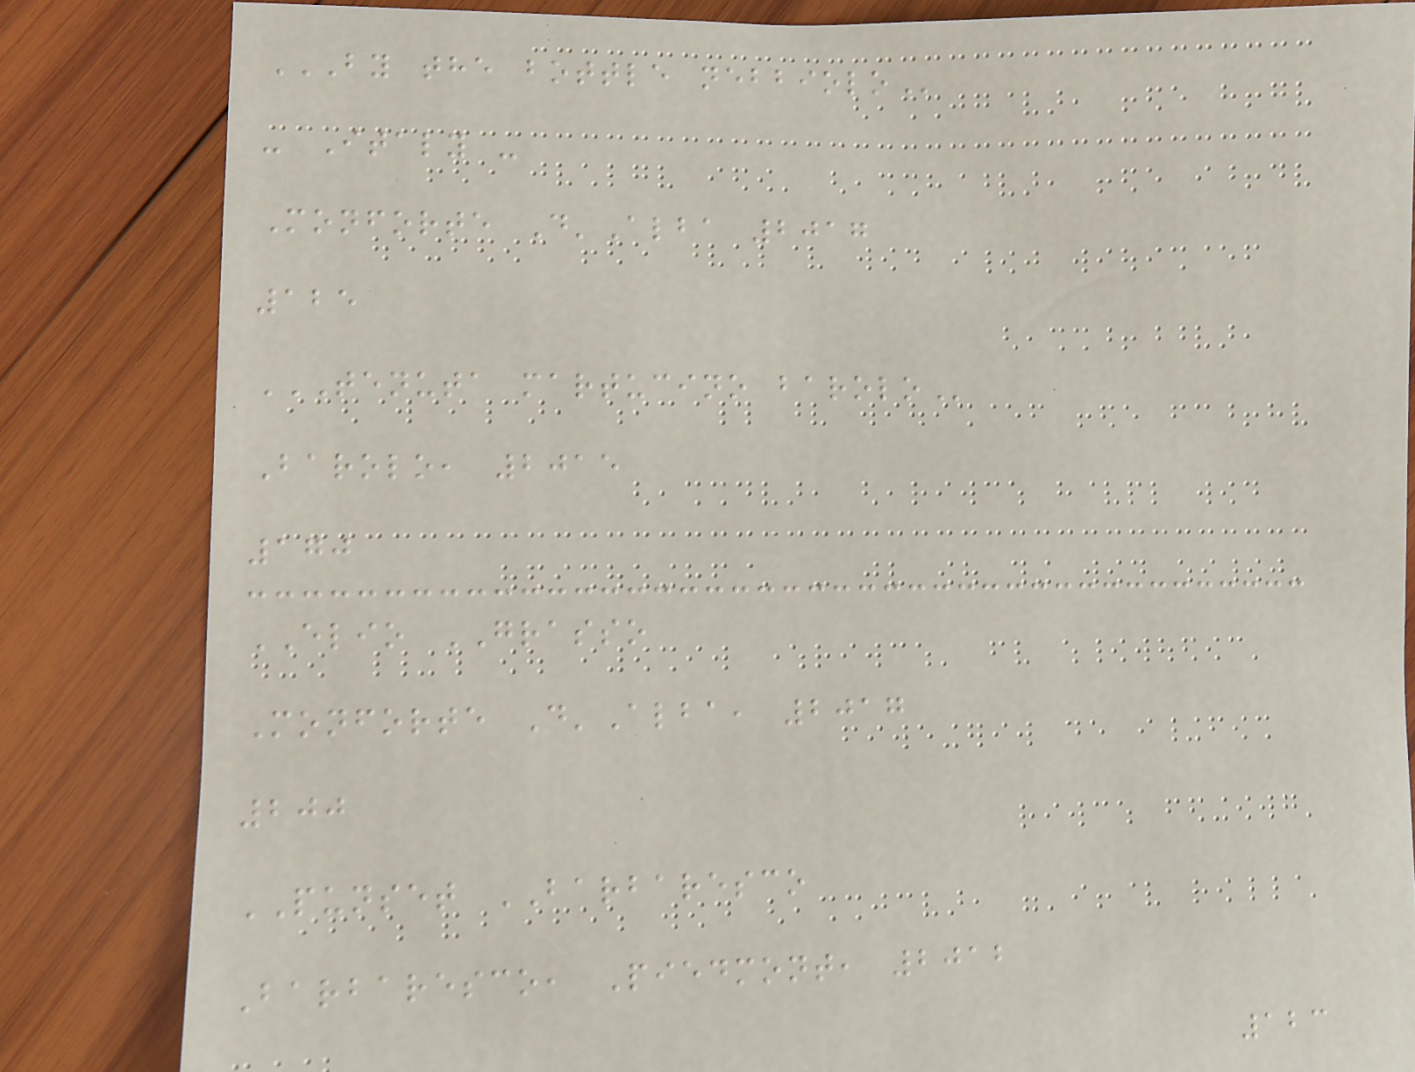BY THE BOTTLE NEBBIOLO
- Italy -
Monforte D'Alba 2017
125
TENUTA MARTUCINO BAROLO
Barolo, 2015
170
ELIO GRASSO
Monforte D'Alba, 2017
200
PUNSET BARBARESCO
Barbaresco, Piedmont, 2012
123
